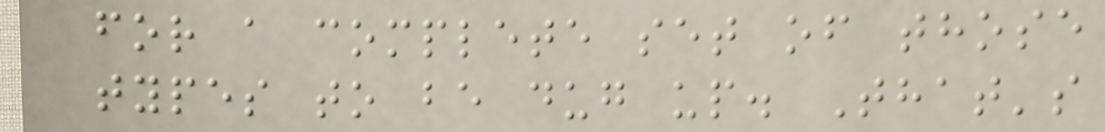for a complete set of those
types to be dug up. That's
